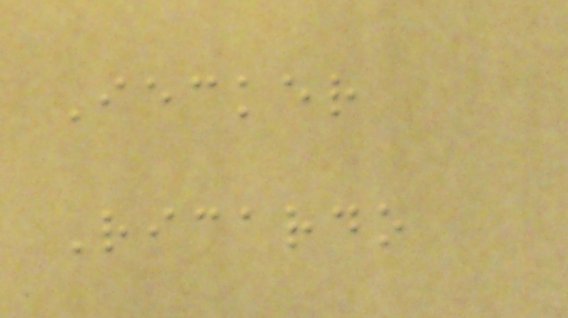Iecker
Ricardo
